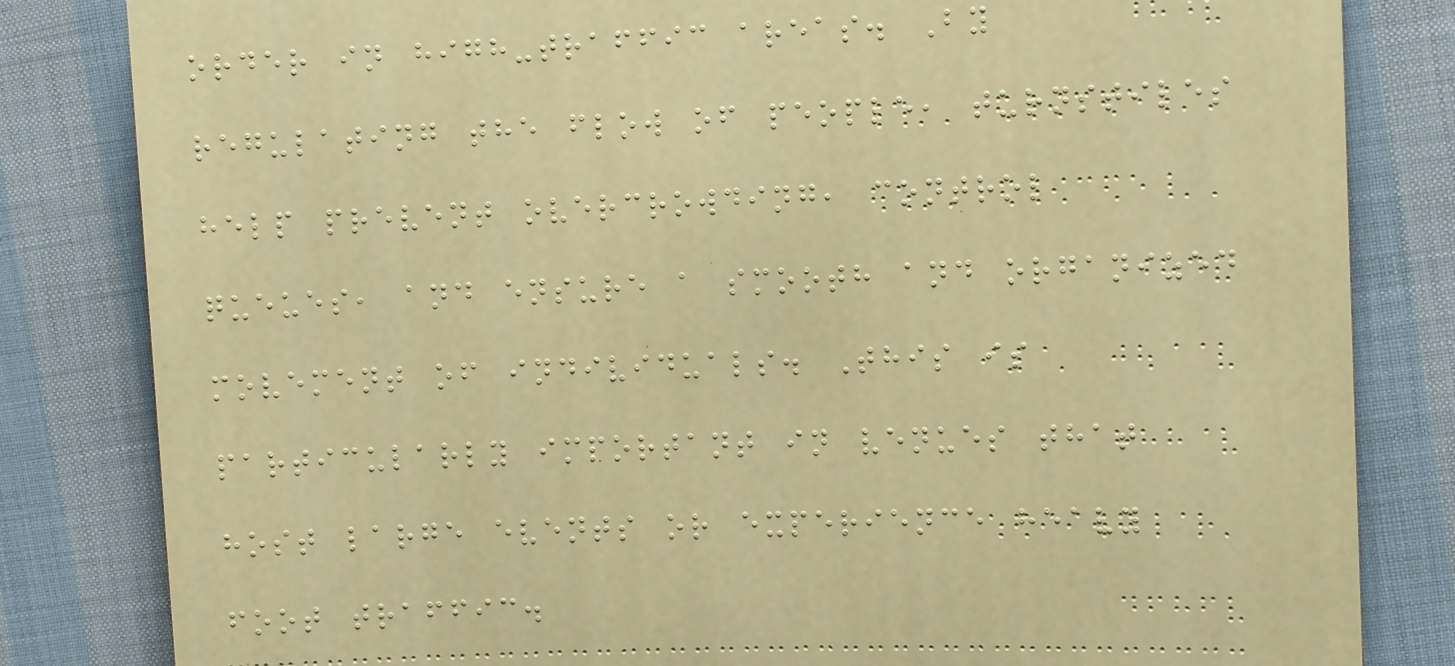order in high-traffic areas. By
regulating the flow of people, turnstiles
help prevent overcrowding, control
queues, and ensure a smooth and organized
movement of individuals. This is
particularly important in venues that
host large events or experience heavy
foot traffic.
